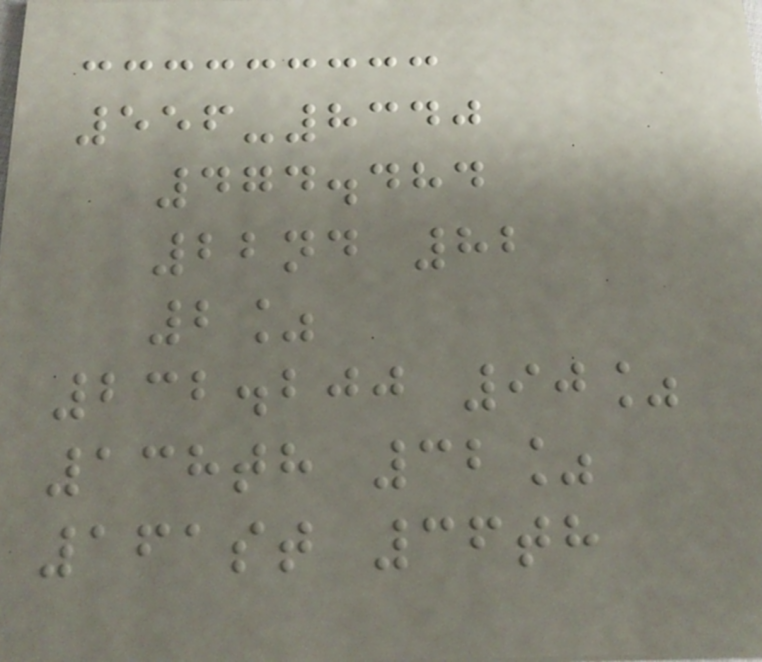556-8340
474.484
22nd 82
2%
232.200 90%
138th 32%
161st 36th
